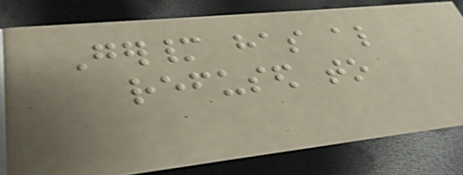Germany has also
refused to
